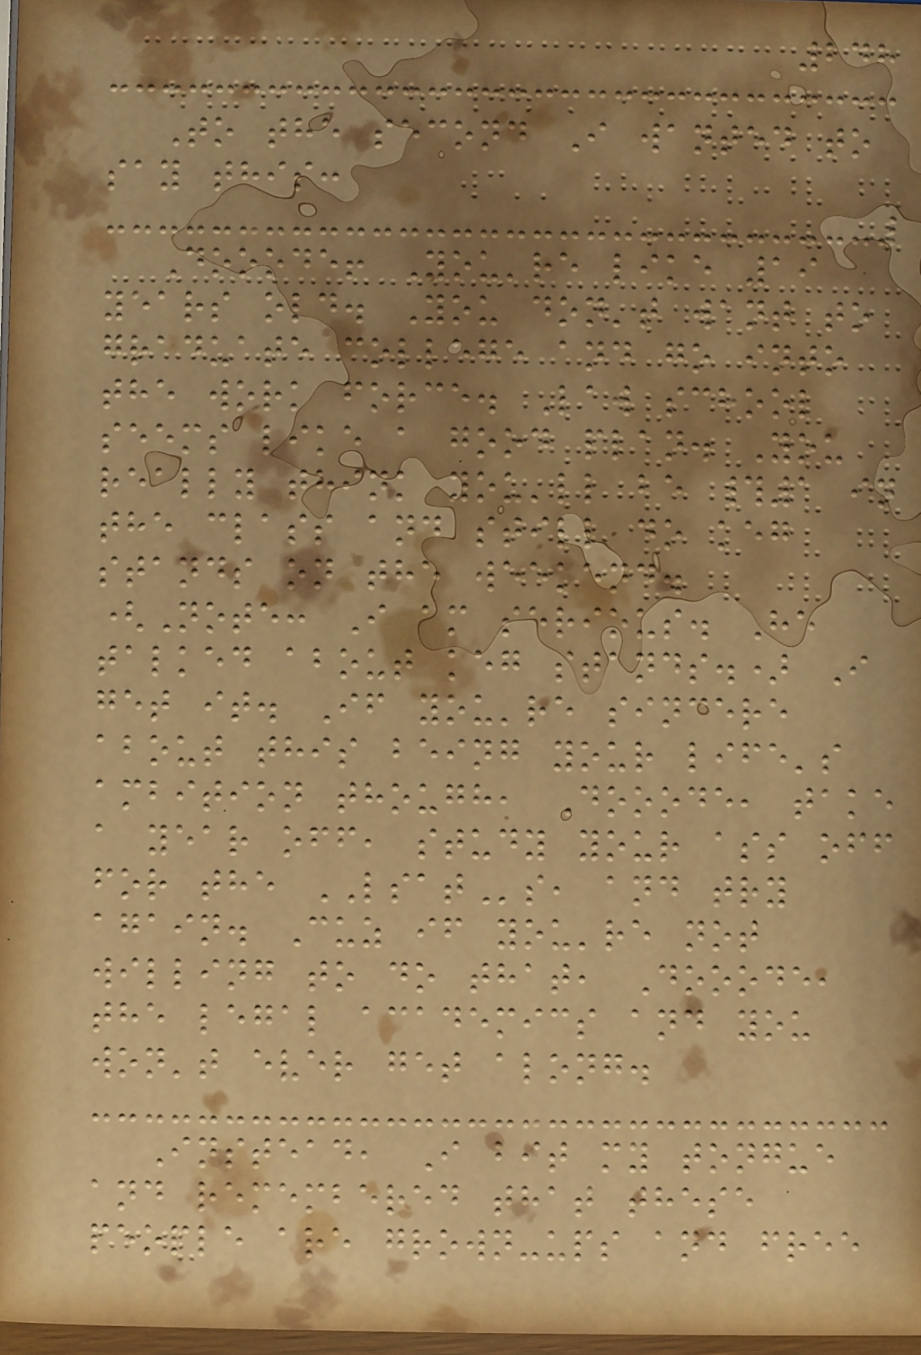248
To the second I wanted to
say this:
Dooode! You're like 19
years old. You don't want to
graduate college and go into
the work force. Law school
seems like a good plan. You
really think you'll be #1 in
the class and still do keg
stands on the weekend.
(Note: I am serious. He
talked about keg stands.) I
get it. If you're sincere
about this being your life's
ambition though, Dooode, take
a year off, study your ass off
for the LSATs, and try
again. Cuz if you're not
willing to do that, Dooode,
the legal academics and you
won't ever get along.
Instead, I bit my tongue
and remembered that these
people are grown-ups and free
